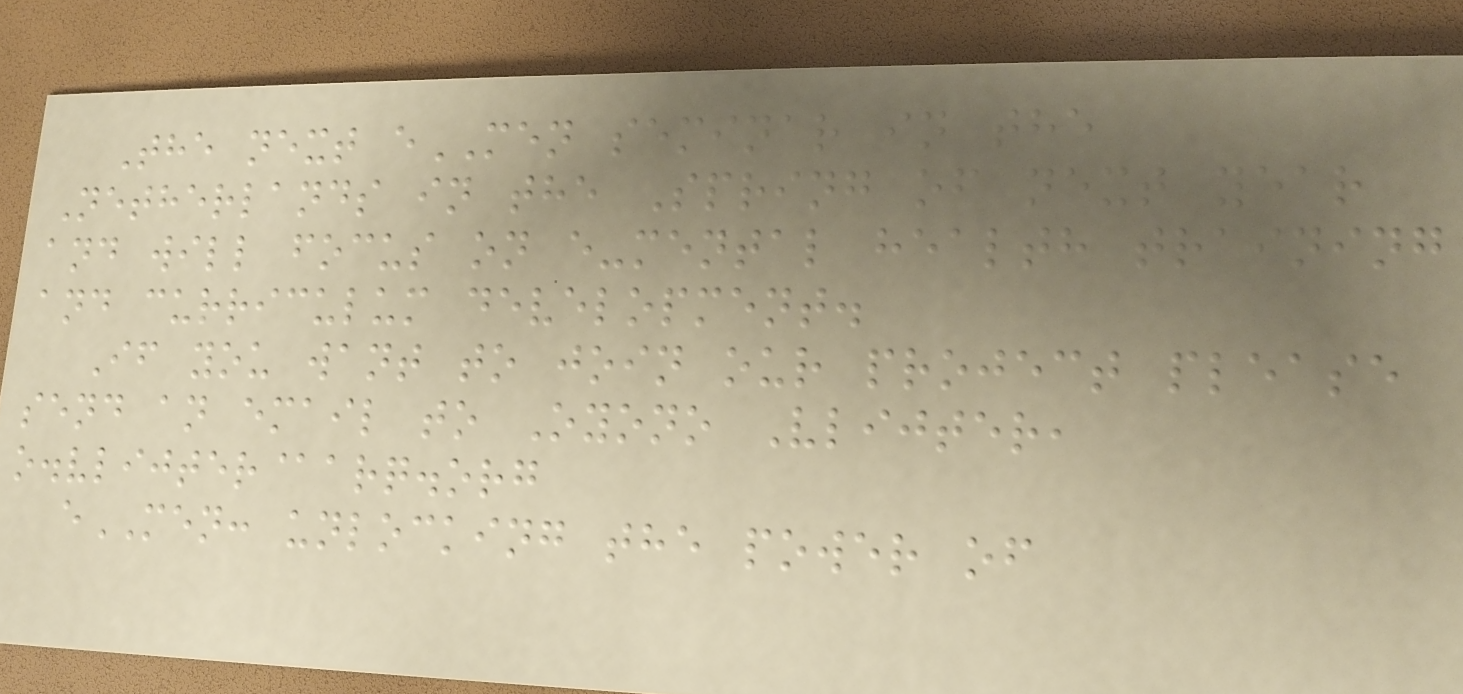The next eMEN seminar in the
Netherlands in the Spring of next year
and will focus on e-mental health training
and curriculum development.
If you want to join our project please
send an email to Oyono Vlijter,
o.vlijter@arq.org
eMEN: unlocking the power of
